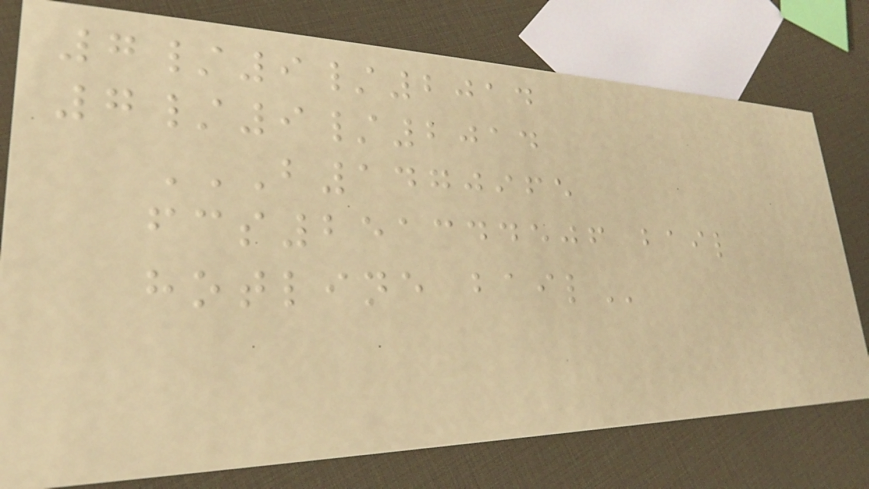7/9/2014
7/9/2014
B1470965
FCS251344506 BAIL
HOTLINE BAIL
